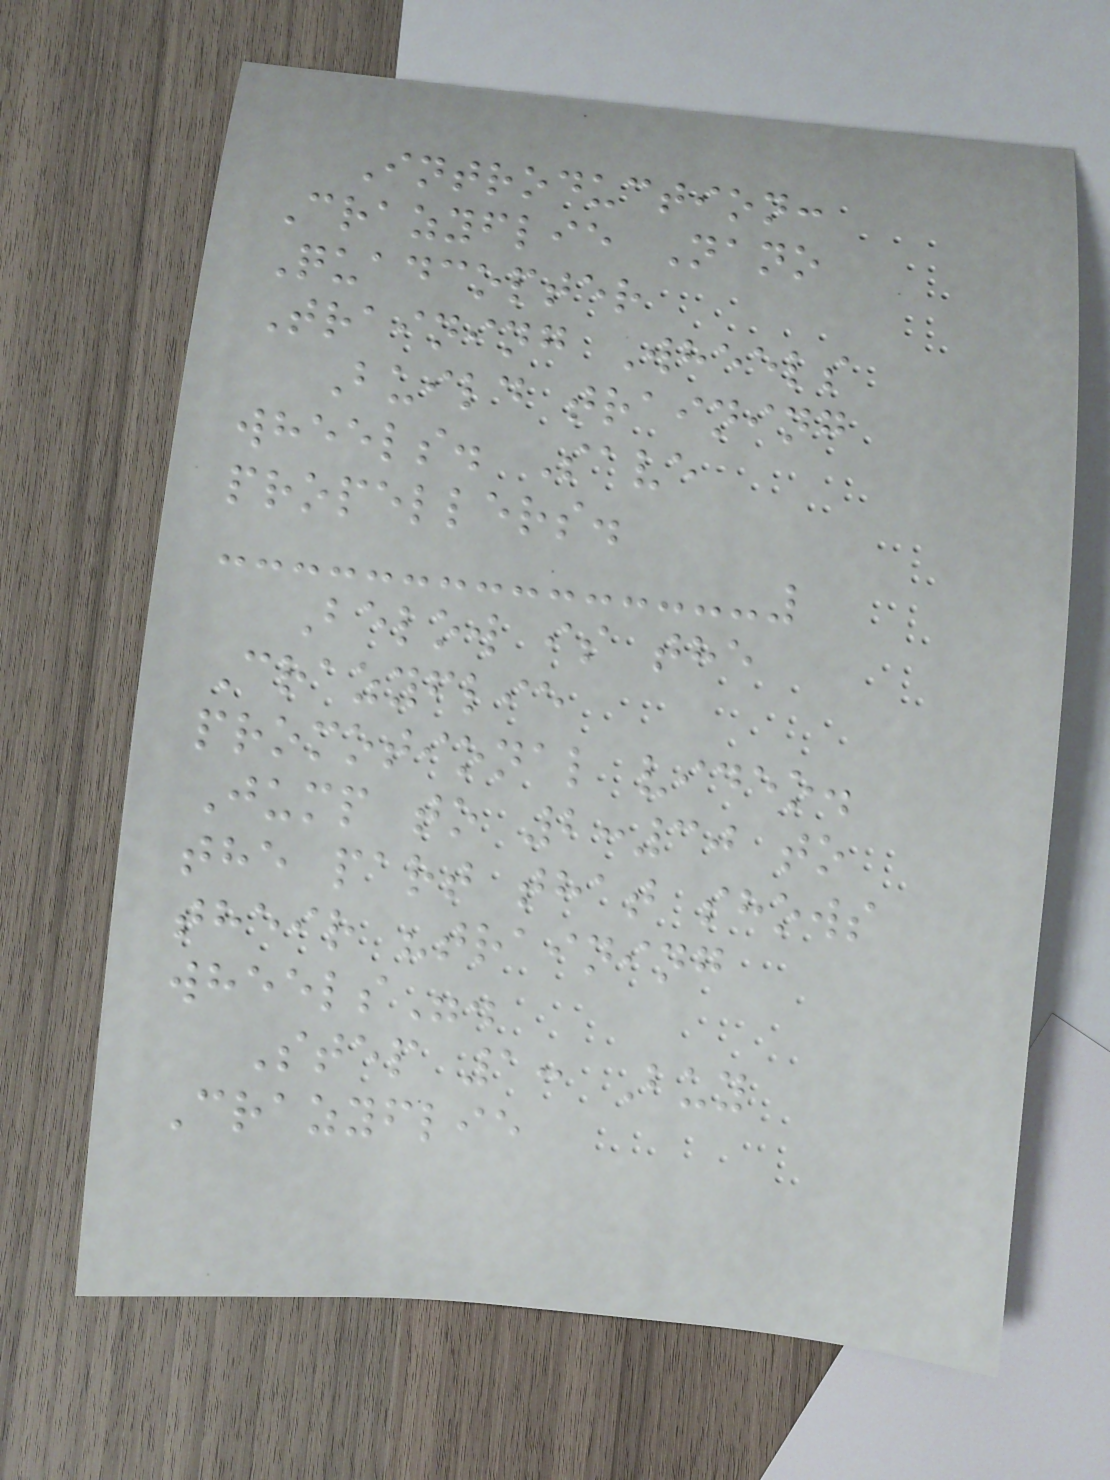Introduction:
Crazyflie Nano
Quadcopter
Training Wheels
Build training
wheels. Save
propellers.
Below is the
Crazyflie
promotional video.
Jump to 2:30 to
the part that shows
their "training
wheels".
Step 1: Buy
Crazyflie
